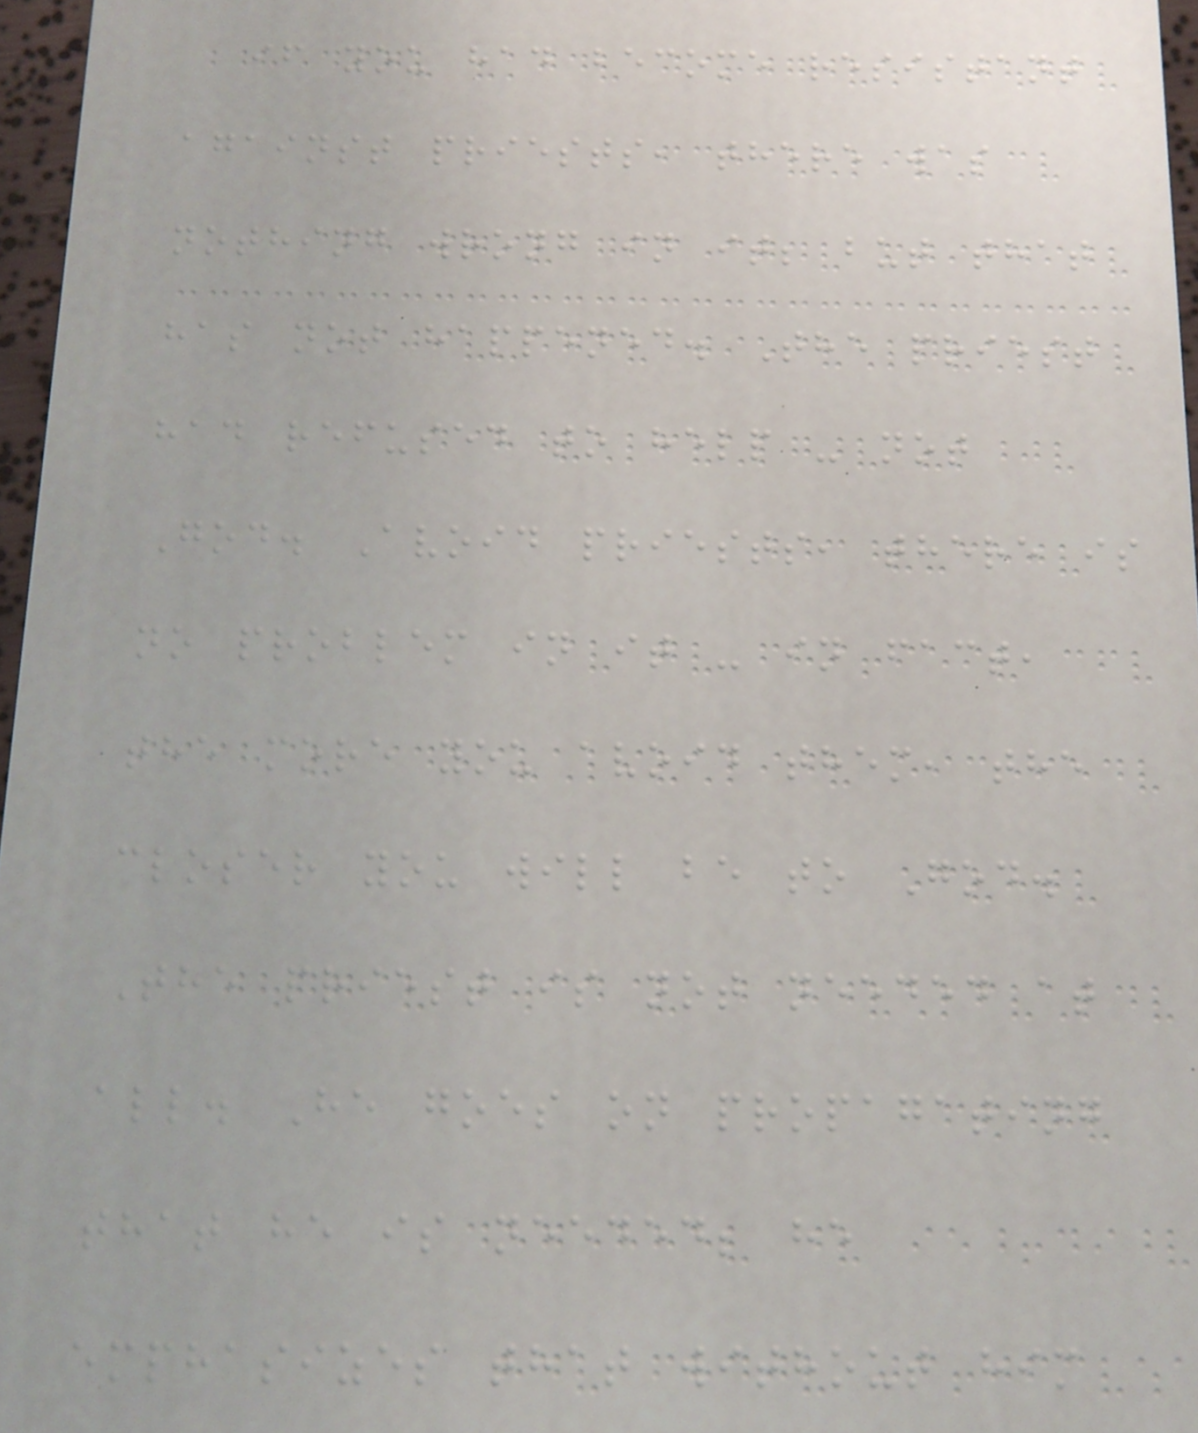if you had become resistant
against priests, there was
nothing wrong in it; but that
has not happened. The priest
had refused to help - not
God. Avoid priests, there is
no problem in it - in fact,
the more you avoid them, the
closer you will be to God.
The priest is not needed at
all. He goes on propagating
that he is needed; he
emphasizes that without him
